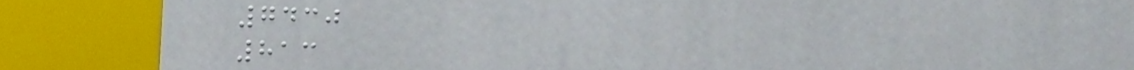7430
813
